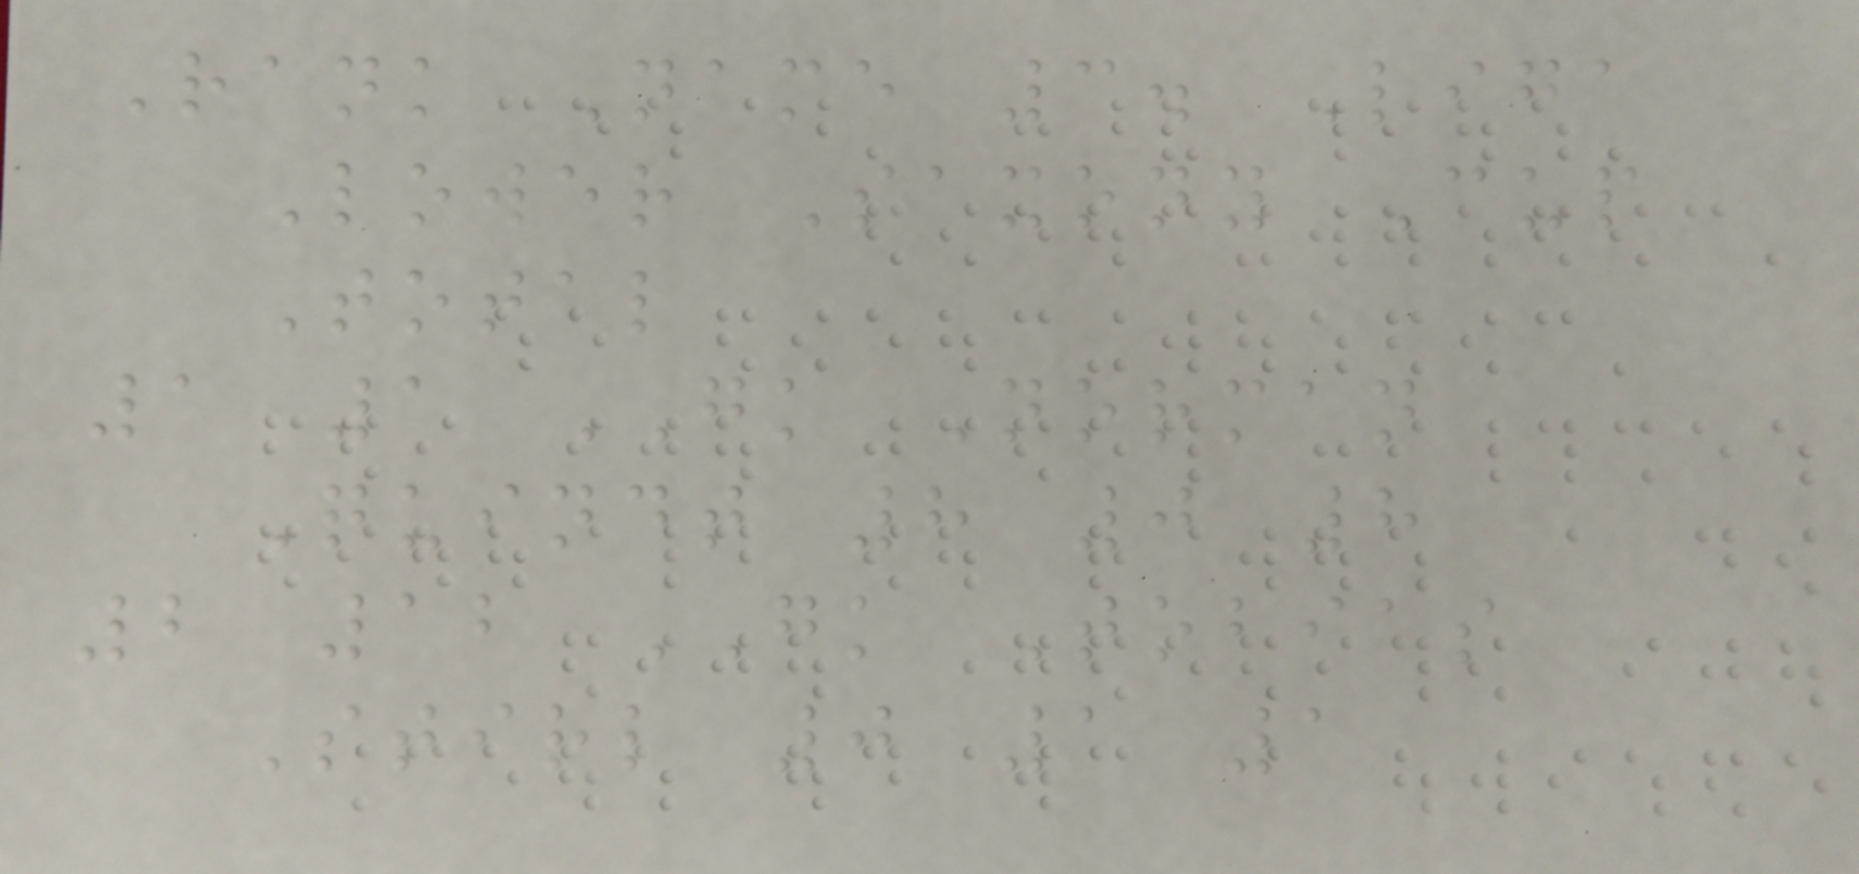Rank Name 3. Liga
Lower Saxony Cup
Total
1 1 GK Norman
Quindt 8 0 8
2 12 GK Tobias
Stirl 0 1 1
